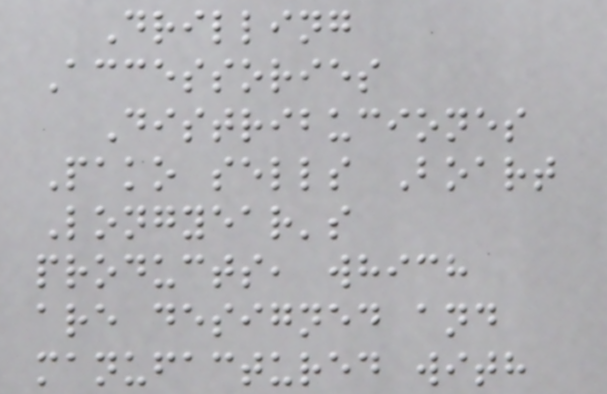Drilling
Accessories
Distribuciones
Pako sells Boart
Longyear's
products, which
are designed and
manufactured with
